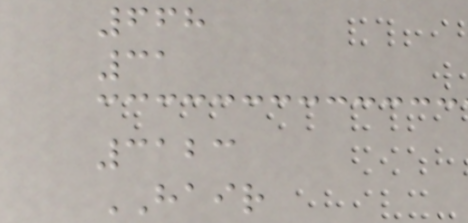668
31
3123
HAIR
